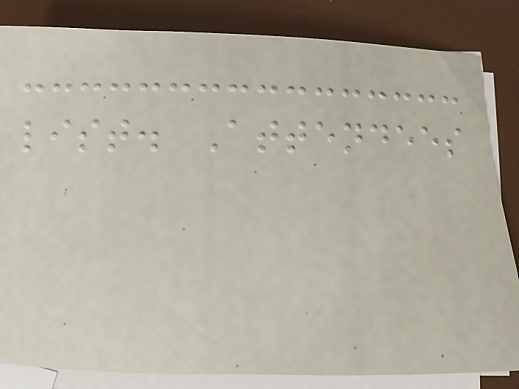list. Attendees
